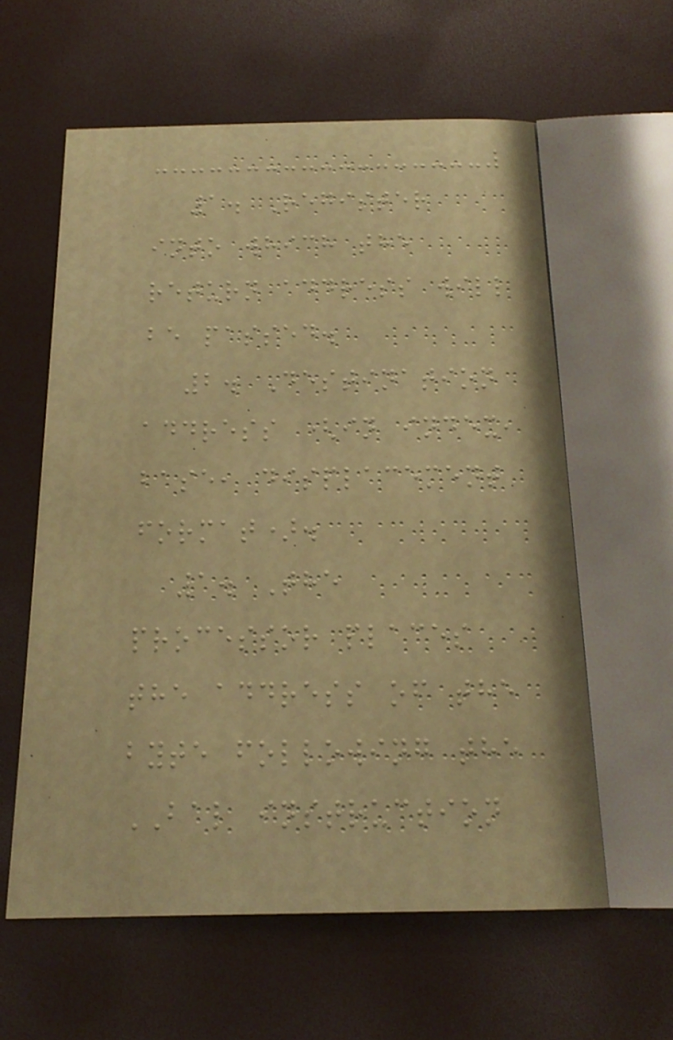1. Register
into which the
return address will
be passed.
2. Destination
address (in index,
base, displacement
format).
1. The
processor places
the address of the
byte following the
BAL instruction
